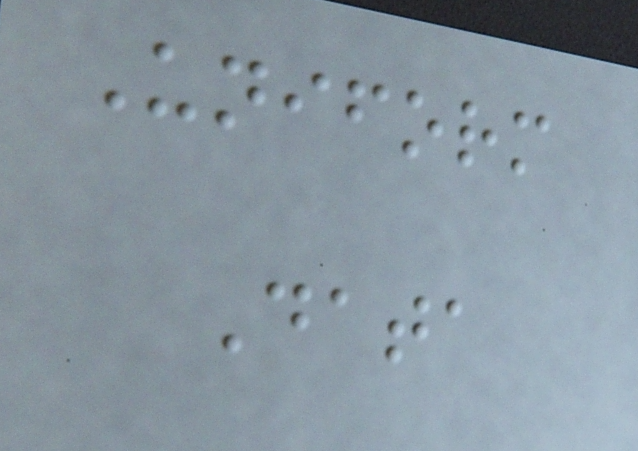Uniform
Data
